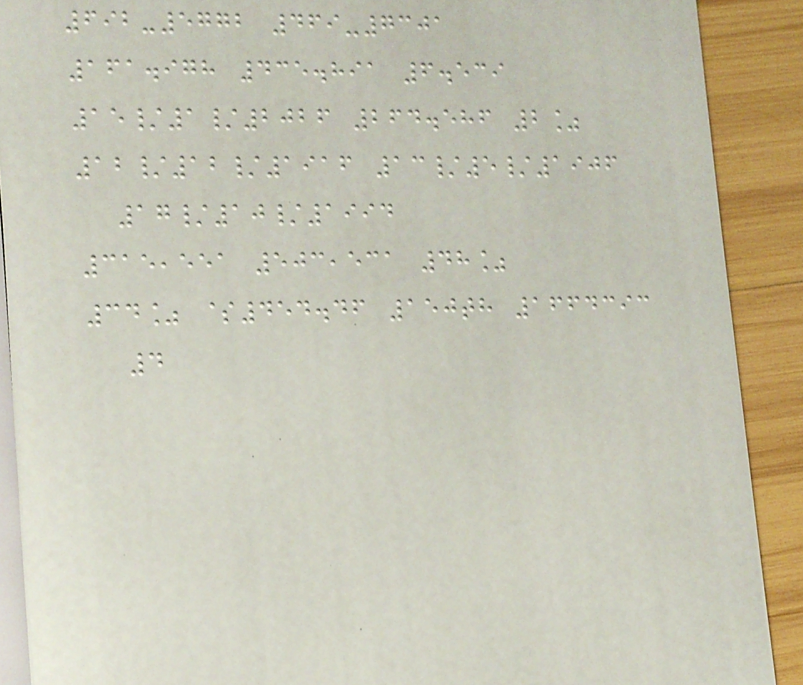692-5772 469-7301
161.978 435.891 6.539
15/1/2026 264.586 2%
12/12/1916 13/5/1906
17/10/1994
315,551 503,531 48%
34% $454.46 150th 1664393
4
